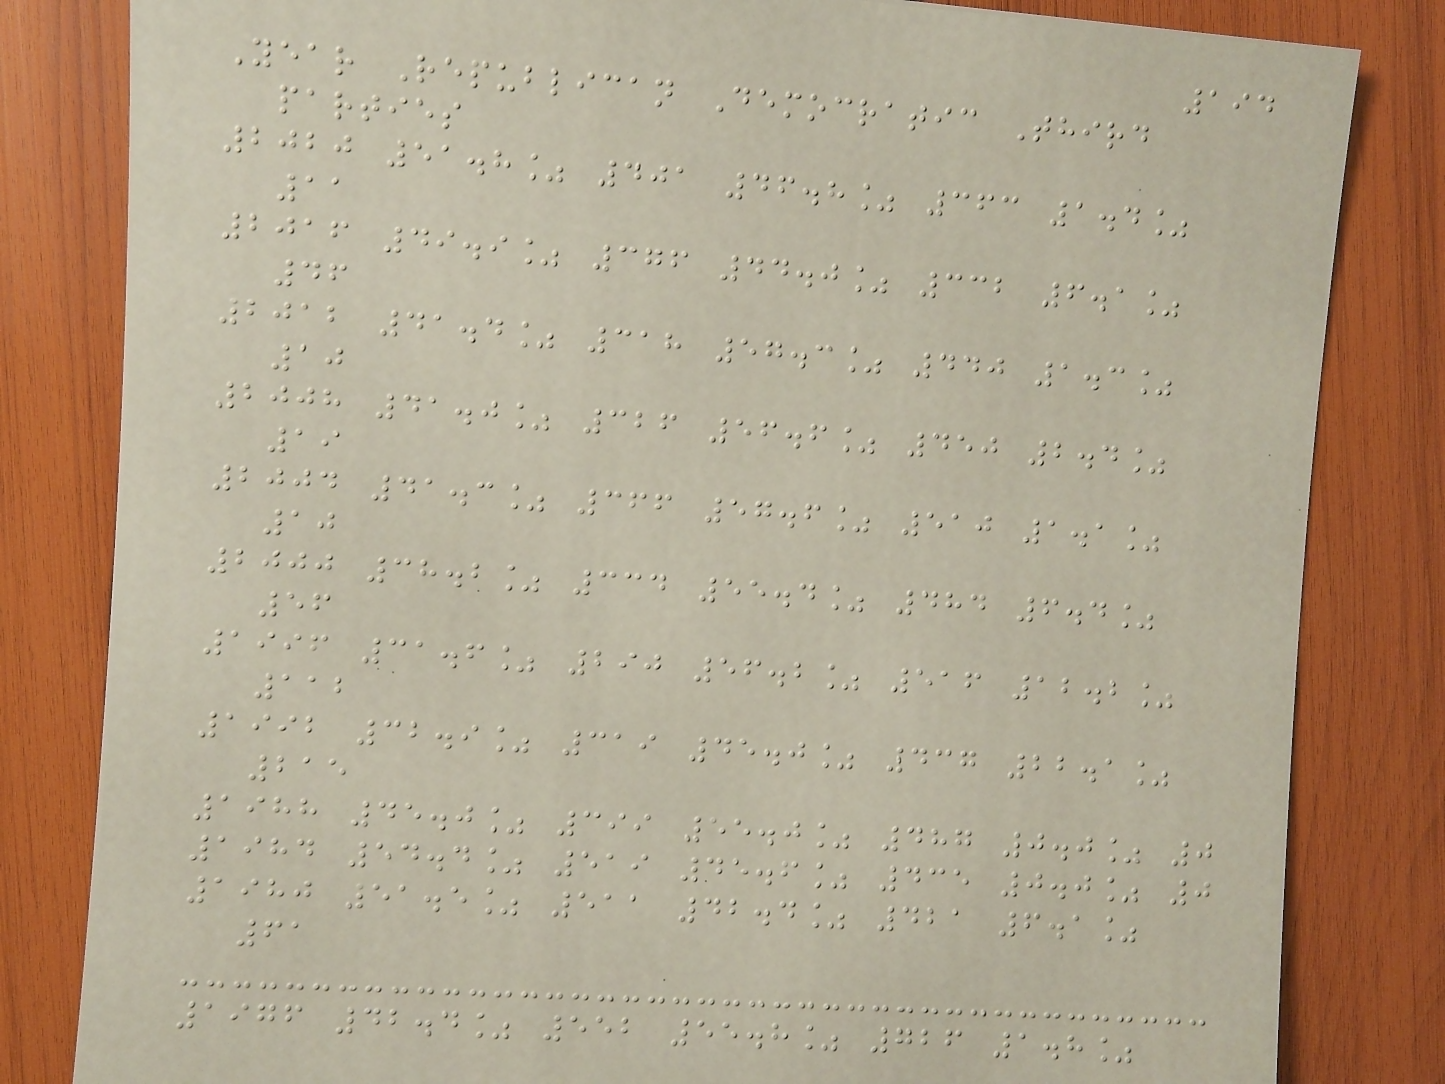194
Year Republican Democratic Third
parties
2020 51.8% 401 46.8% 363 1.4%
11
2016 49.9% 376 44.0% 332 6.1%
46
2012 41.4% 318 57.3% 440 1.3%
10
2008 41.0% 326 56.6% 450 2.4%
19
2004 41.3% 366 57.6% 510 1.1%
10
2000 38.2% 334 55.4% 484 6.4%
56
1996 31.6% 290 56.2% 516 12.2%
112
1992 32.9% 319 45.0% 437 22.1%
215
1988 45.0% 399 55.0% 487 0.0% 0
1984 54.4% 519 45.6% 435 0.0% 0
1980 51.5% 511 42.4% 421 6.1%
61
1976 42.4% 552 55.8% 726 1.8%
